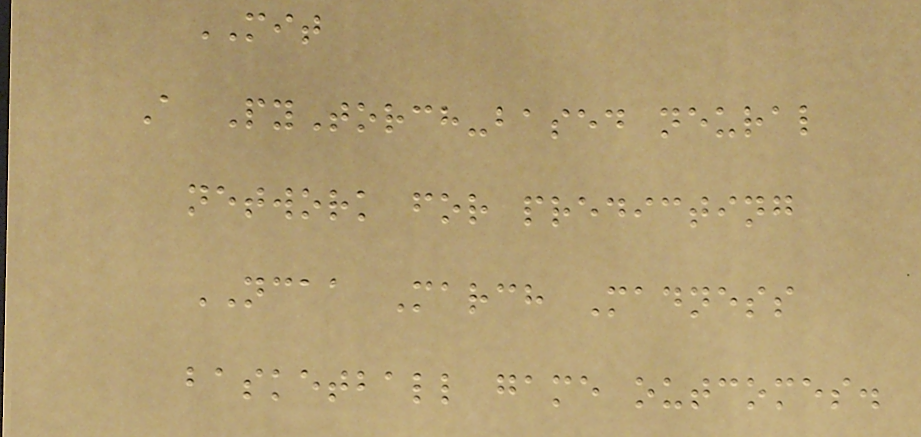MIT
A PyTorch-based neural
network for predicting
NCAA March Madness
basketball game outcomes.
